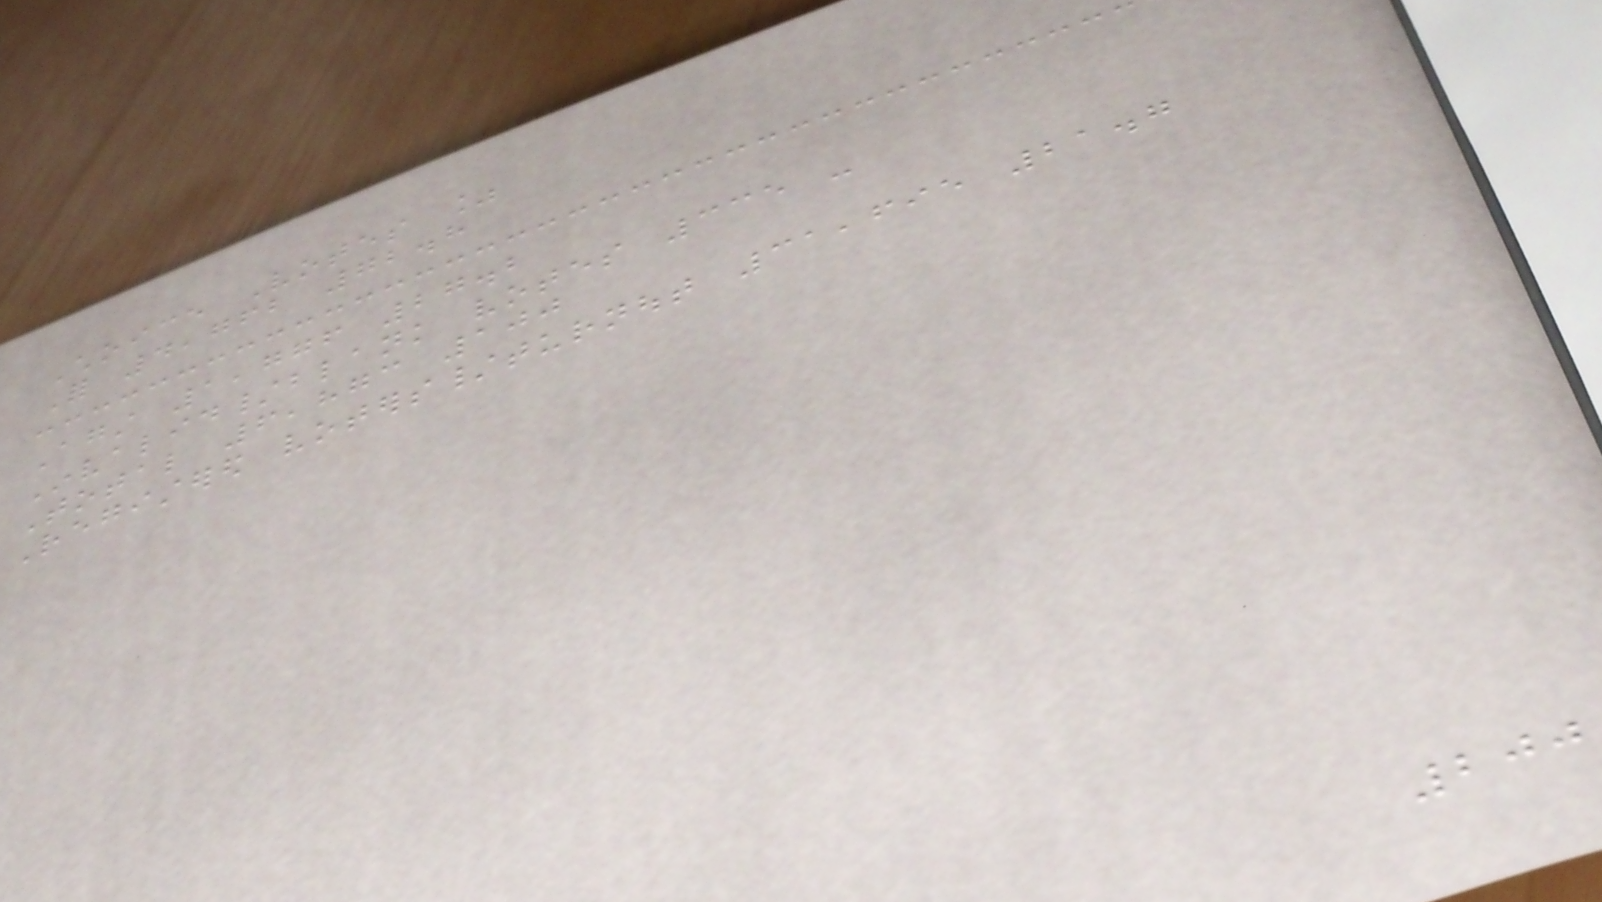Choice Votes %
For 4,762 72.8
Against 1,776 27.2
Invalid/blank votes 335 -
Total 6,873 100
Registered voters/turnout 31,695 21.7
200
